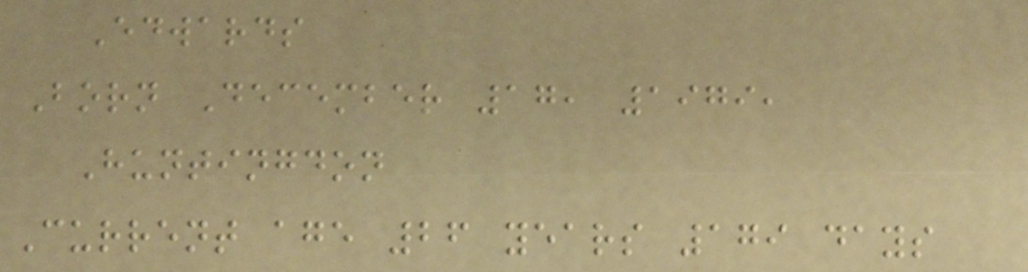Edwards
Born December 17, 1979,
Huntingdon
Current age 26 years 179 days
